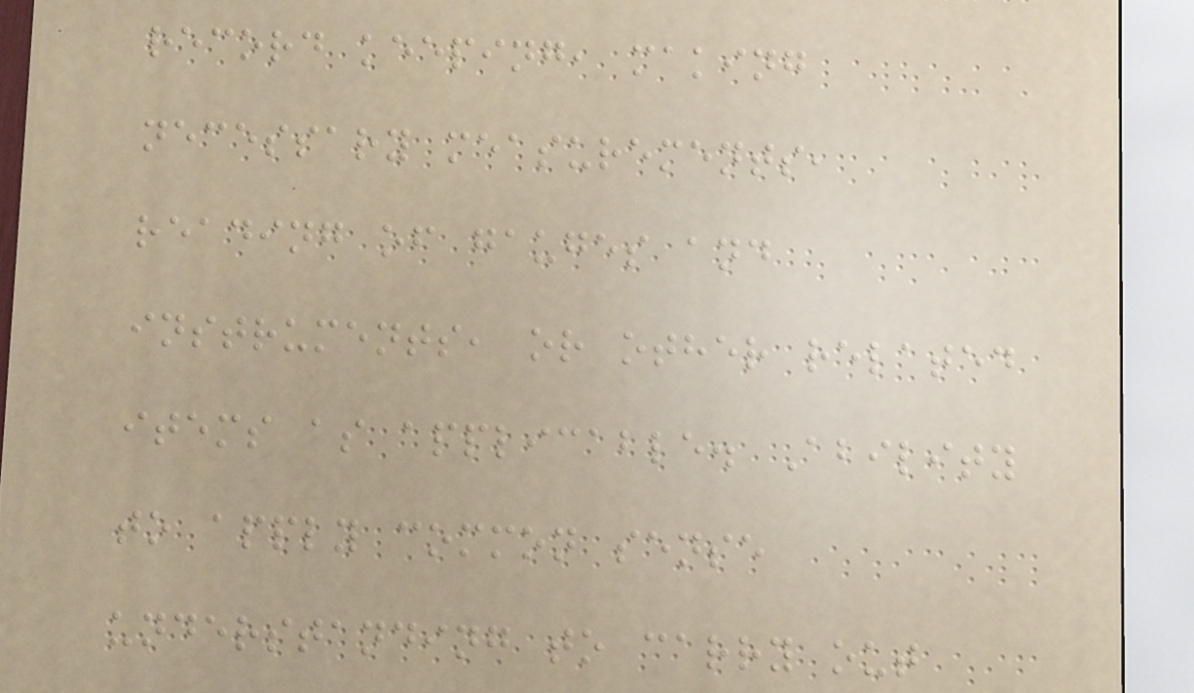record keeping, making
necessary measurements,
reading of gauges and
instruments, or other related
items as applicable. Ability
to apply common sense
understanding to carry out
